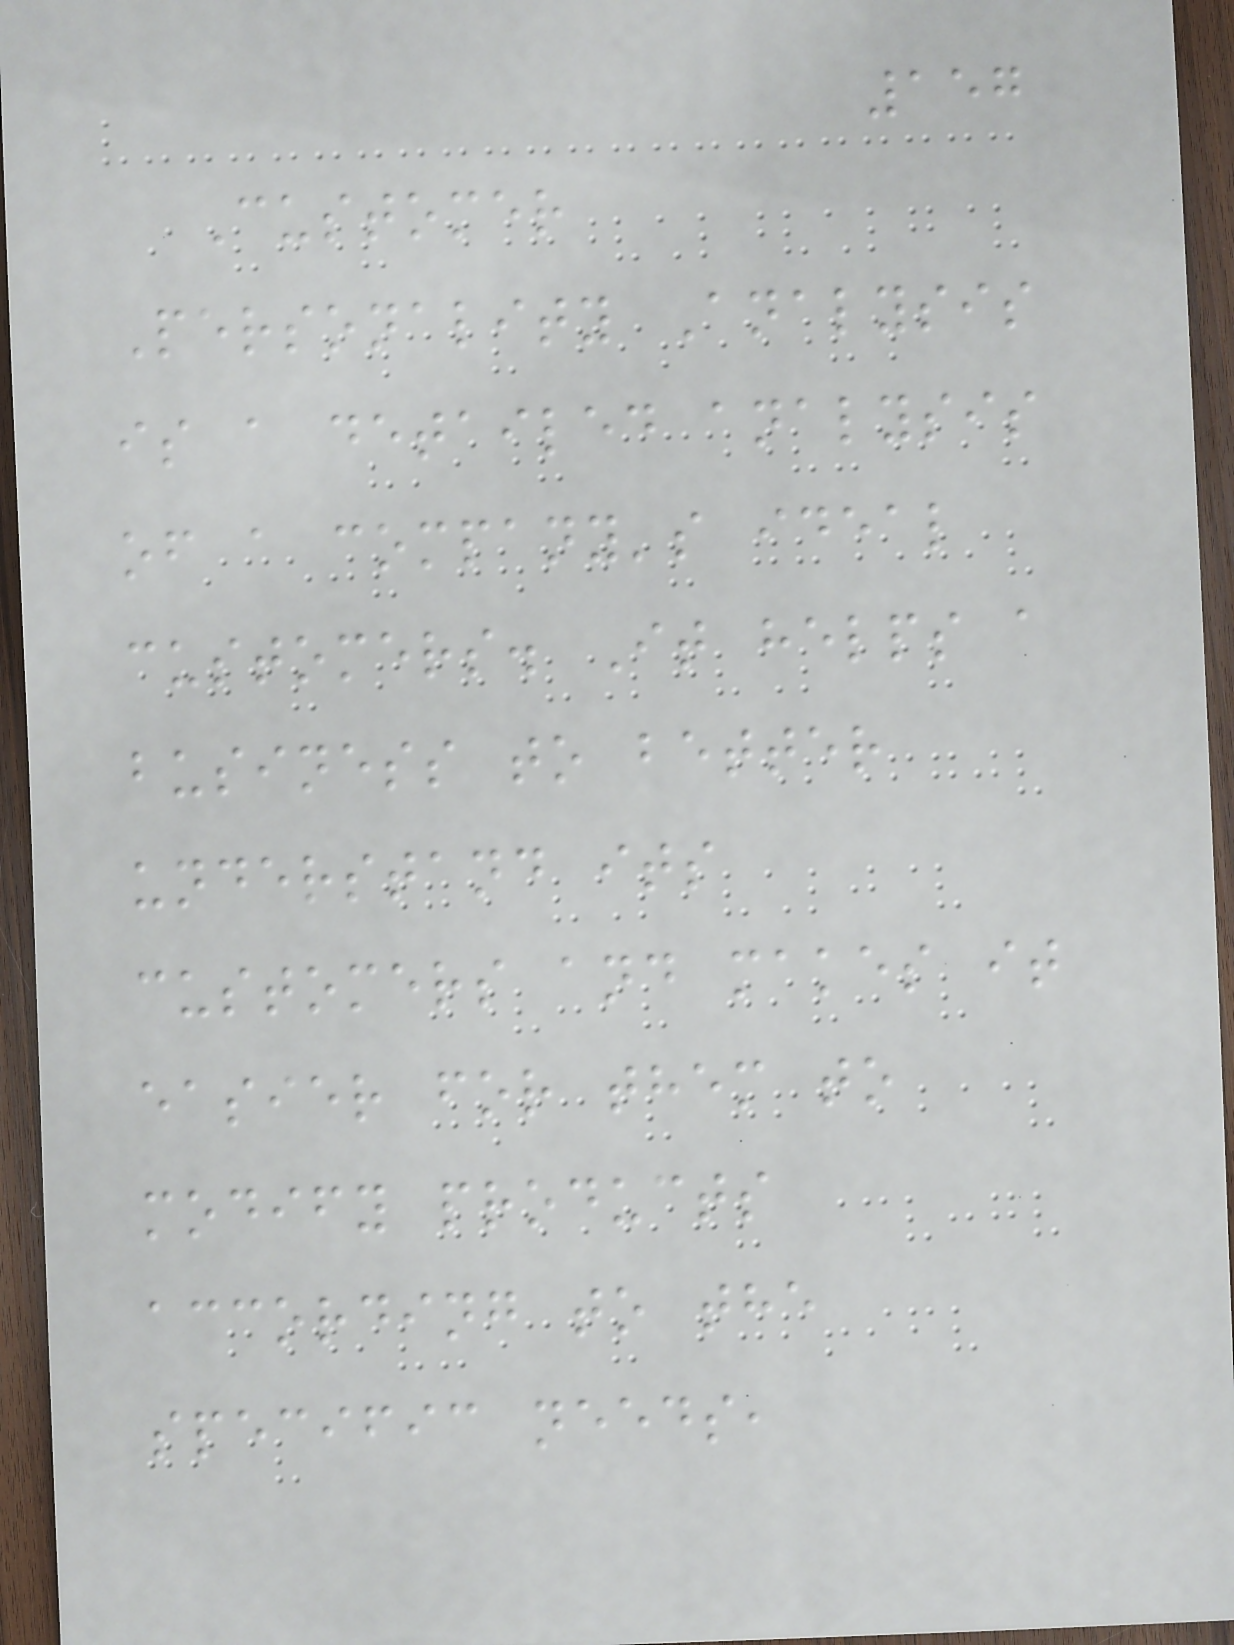157
Customer
Personality Analysis
is a detailed analysis
of a company's ideal
customers. It helps a
business to better
understand its
customers and makes it
easier for them to
modify products
according to the
specific needs,
